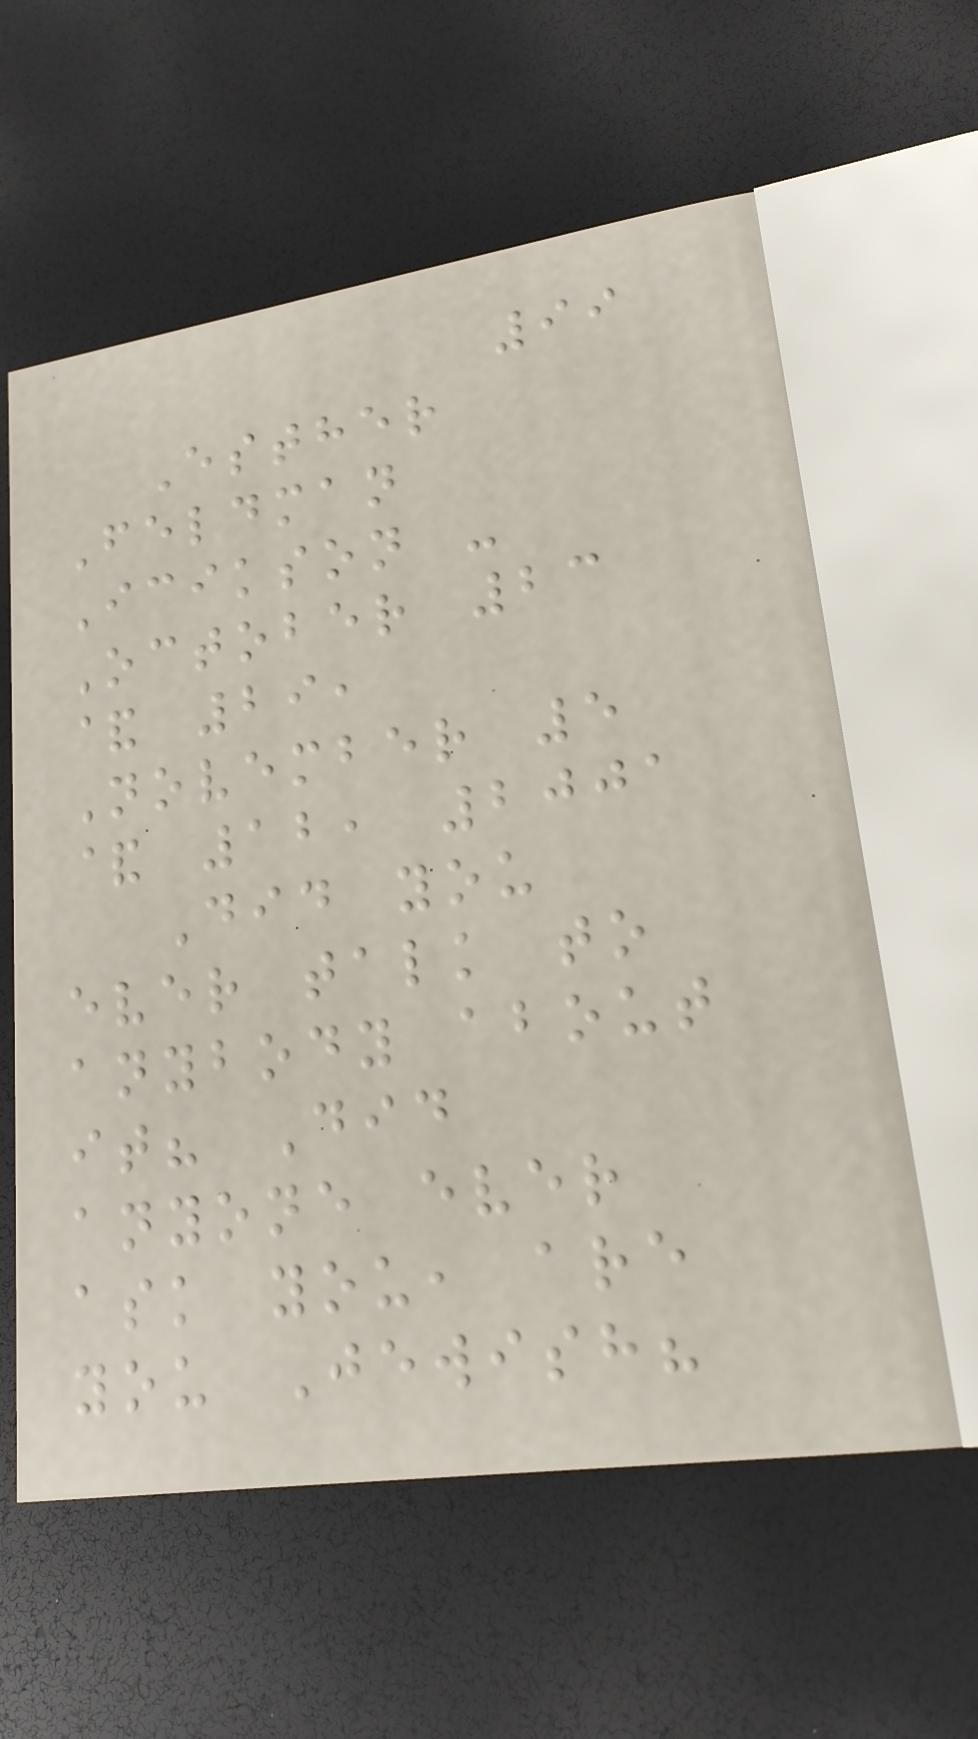99
Esther
Feldman
Icikson -
October 23
& 29,
November 5
& 12, 2001
Did you
ever talk to
anybody about
it? Did
anyone ever
ask you, are
you Jewish?
